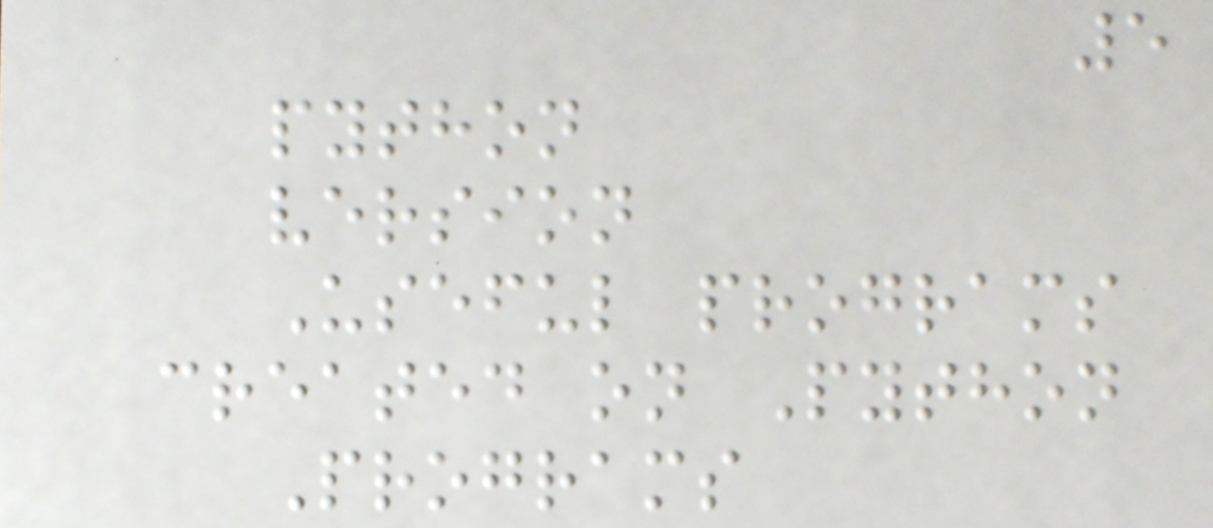5
python
version
Useful programs
created on Python
Programs
